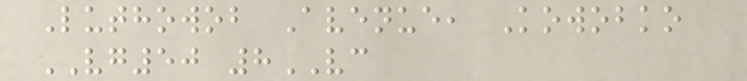Luthowob Avenue, Kowobko
VG50 8VC
